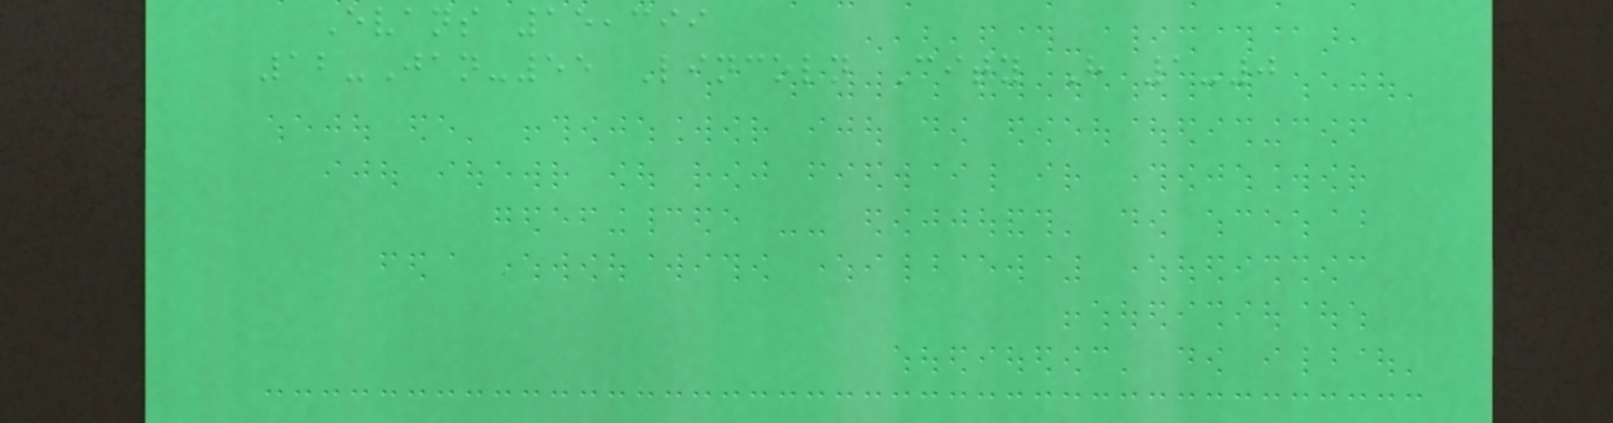Evans 15,399
12-Jan-55 Lincoln City H 1-0
